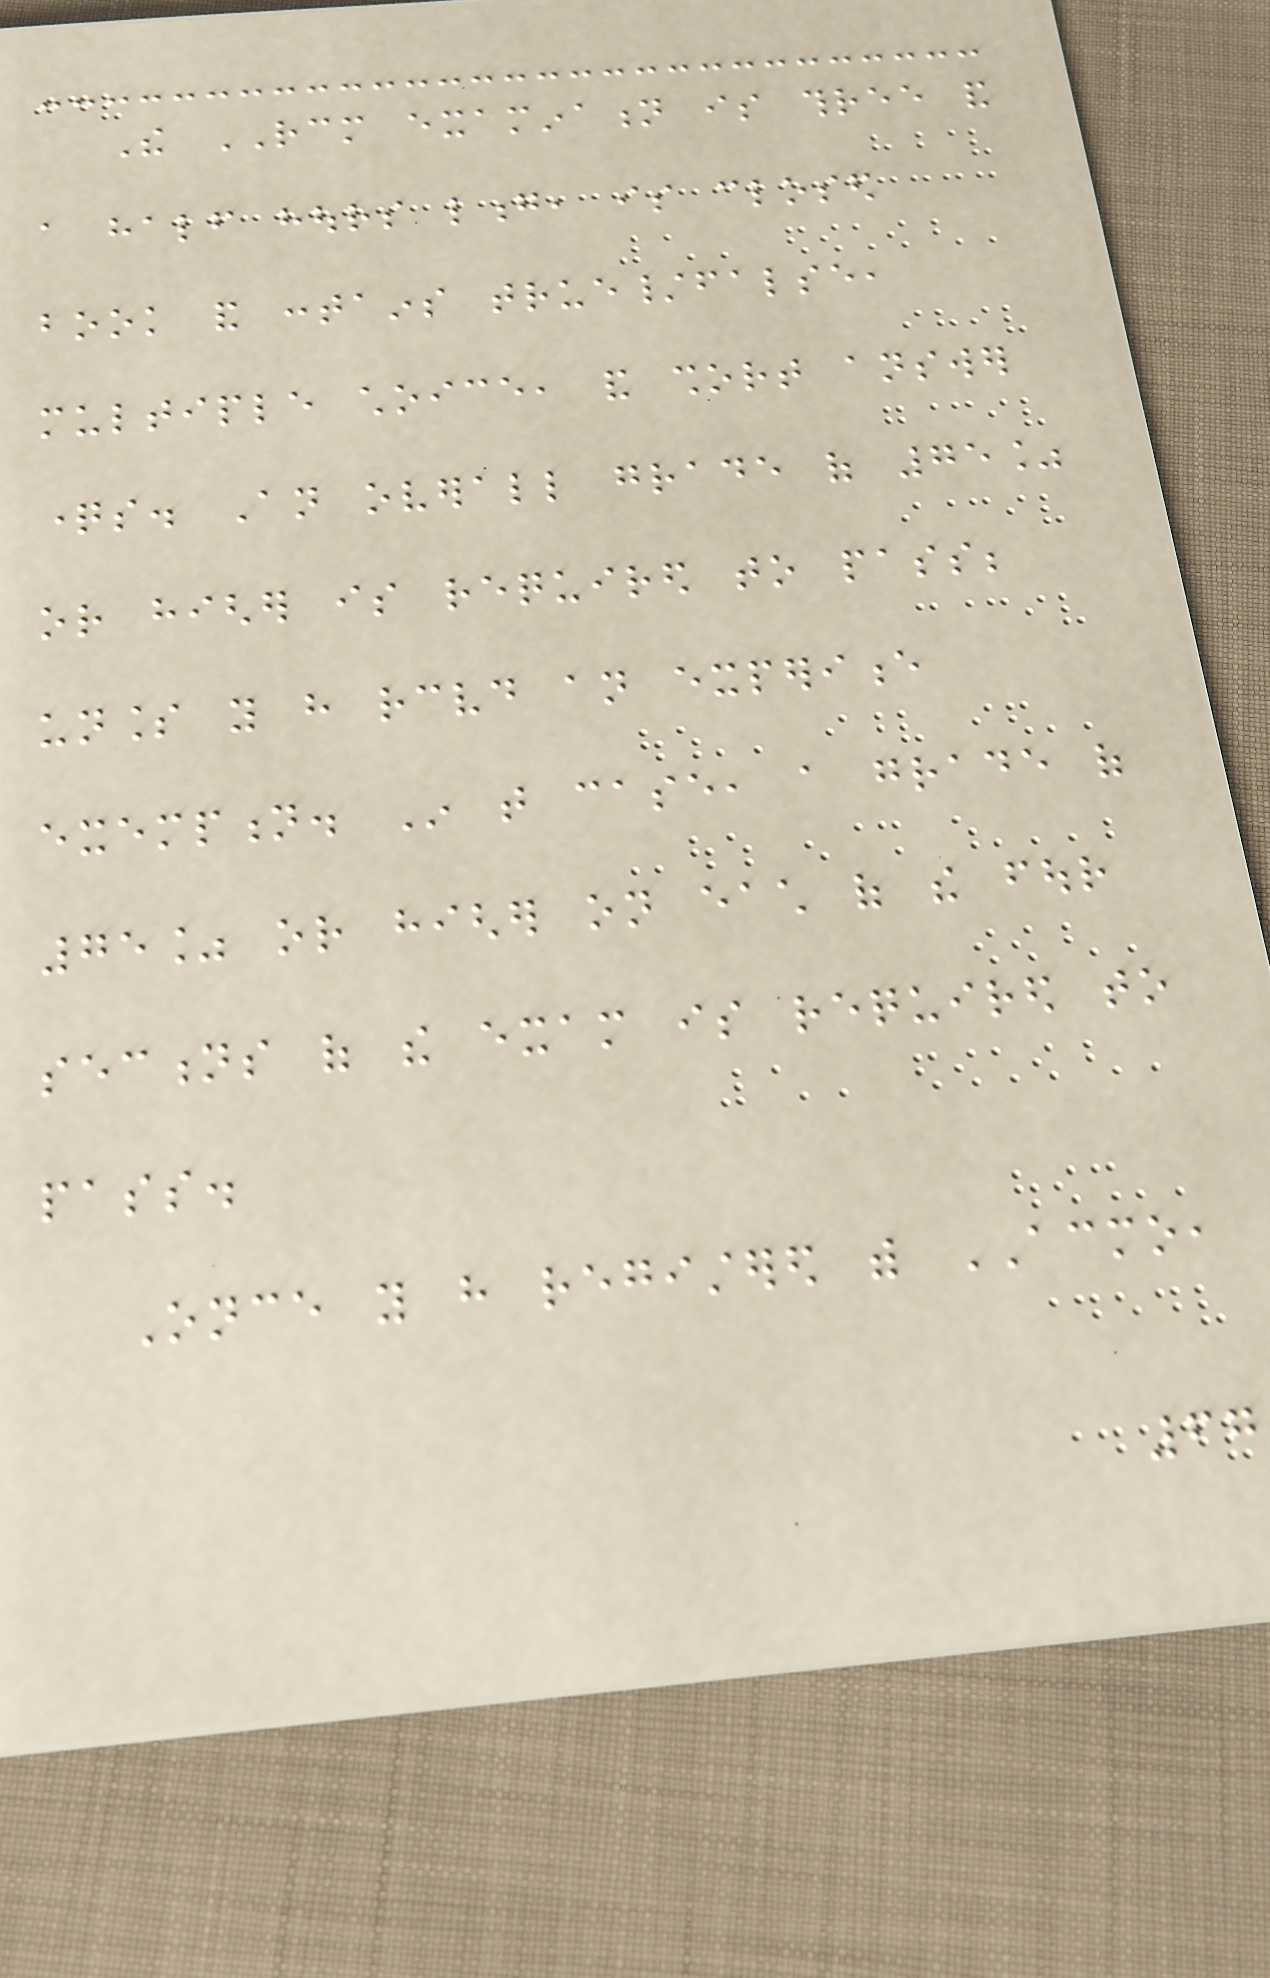The RCM examination is three and
a half hours long, is closed
book and contains true/false,
multiple choice, and short answer
questions. An overall grade of 75%
or higher is required to pass;
unless you have received an experience
exemption. In that case, a grade of
75% or higher on each of the four
sections of the exam is required to
pass.
Once you have registered with ACMO,
67
